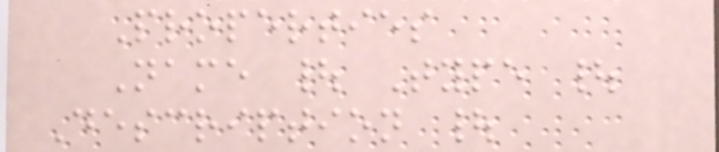Properties
Name | Type |
Description |
